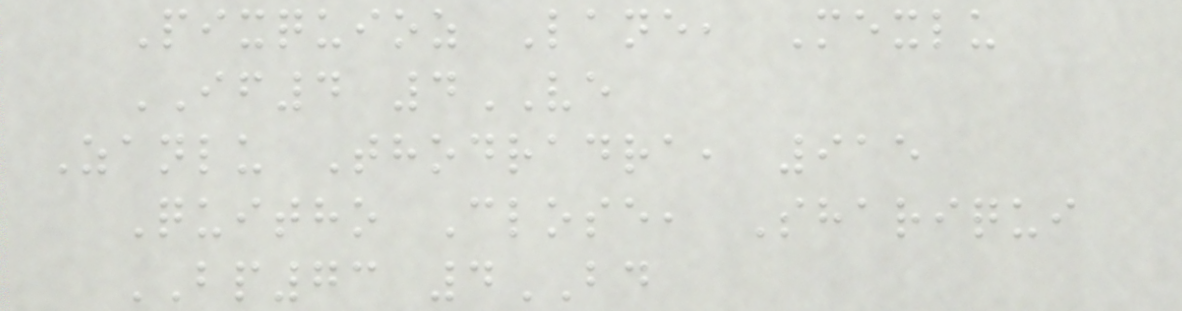Pixquioz Lane, Mexlu
IF4 4VE
Zanlu Thodradra, 915
Quitho Close, Shariqui
BP73 4BD
